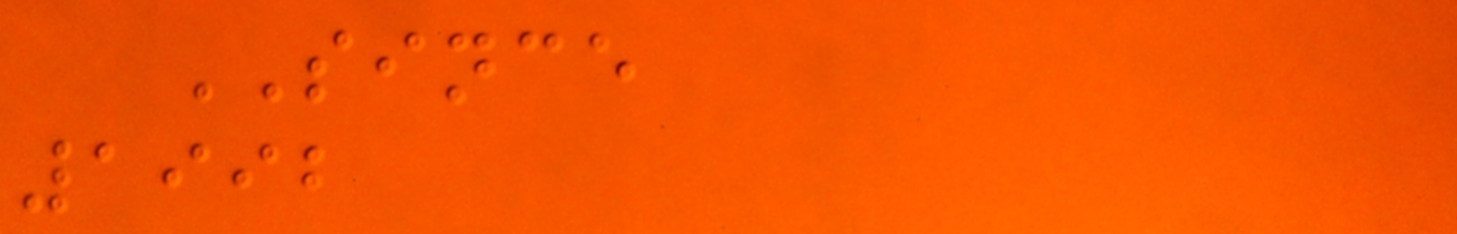SINCE
1992
